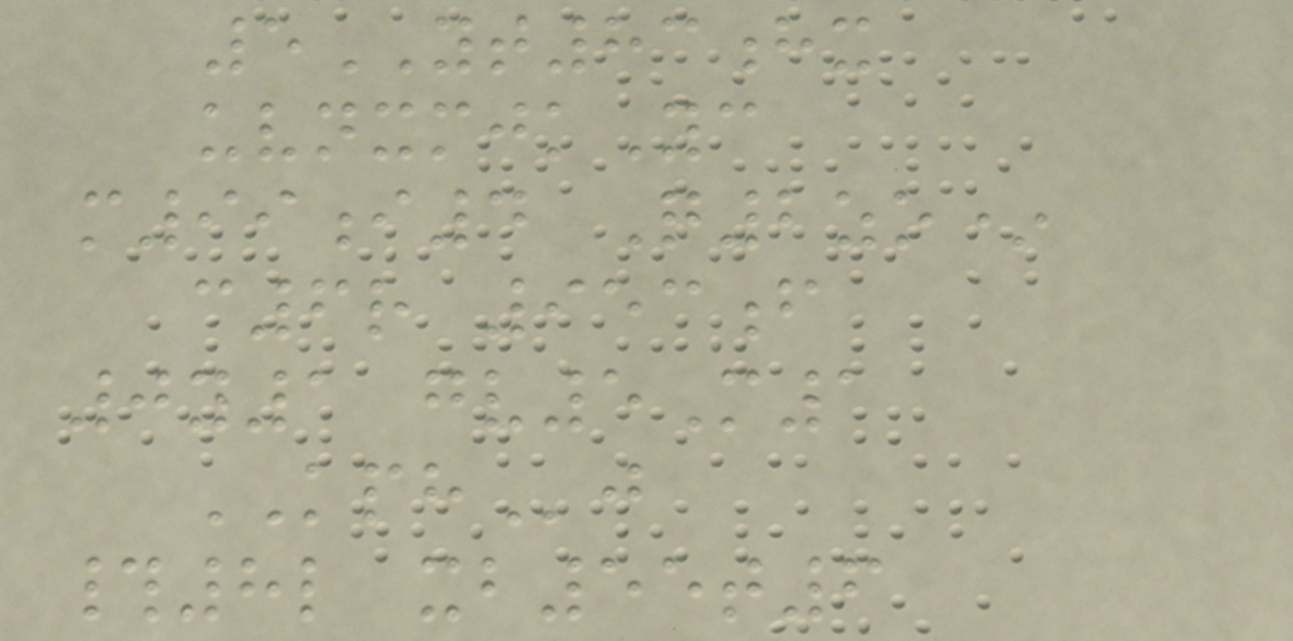5YT83hx
uvnxmjkYc
m99i4 Q2zo*
c6r 953f
0y1 gv5M1
KPHj
#8l xb55t6
